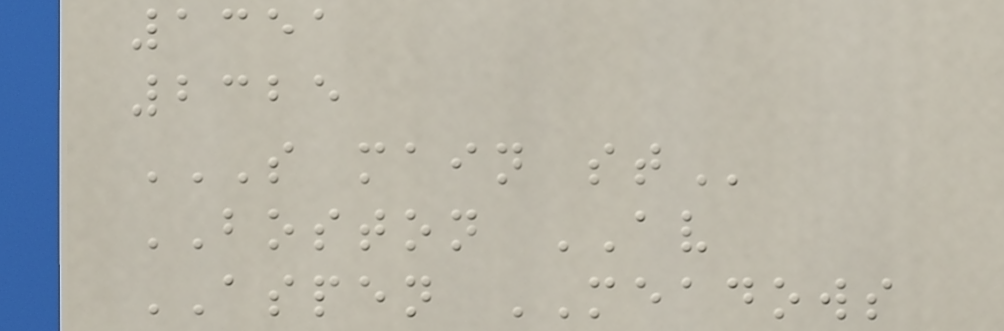1351
2325
S MAIN ST
BOSTON AV
ASPEN MEADOWS
